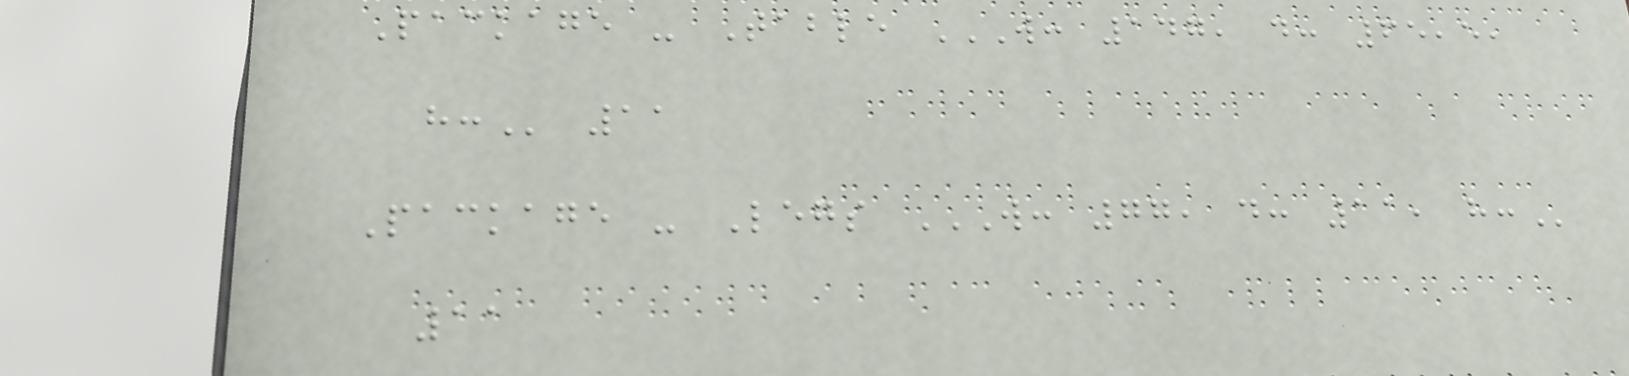Package - Table W: 147, D: 65,5,
H: 11
Package - Legs W: 77, D: 11, H:
11
